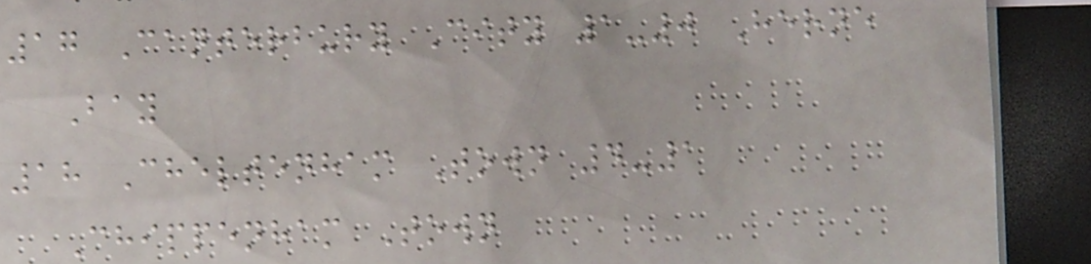17 Canterbury City 1-0 Herne
Bay
18 Cheltenham Town 4-1
Chippenham Town
